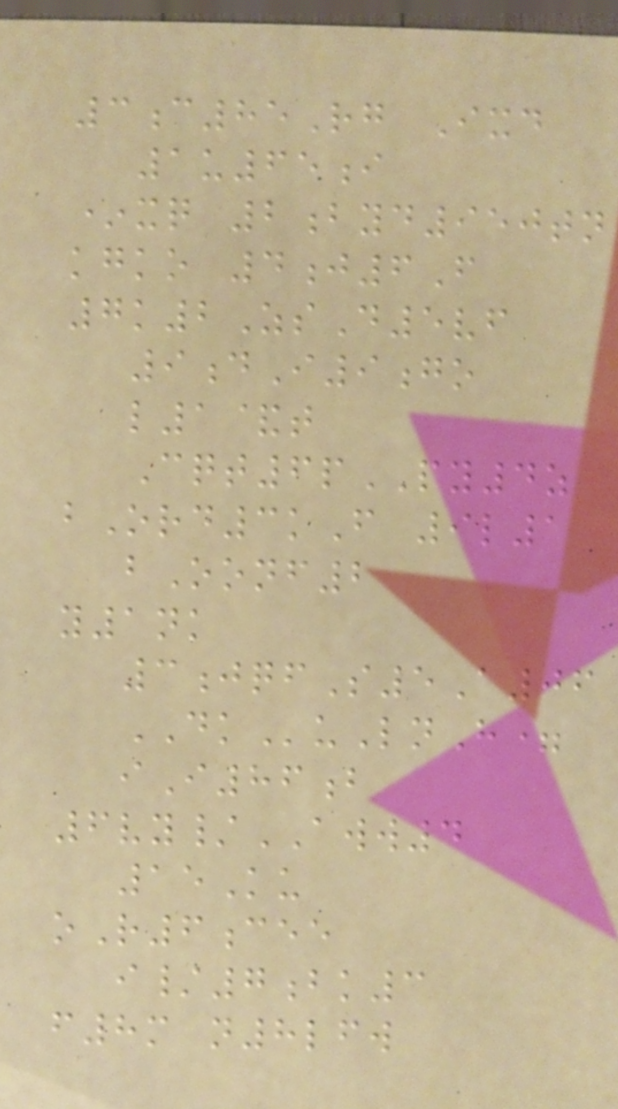3c85Rg Ixd
1u65i
*xq 2byd950tn
kgko 4j6F
7k2ZsD5vf
9dI9go
l1&t
Cqt6pPY4z
bOrd3kF 9l1
bOonf2
y1nk
3jqfS5A06
DKuLnH=
iI86b
6vy/AWW4
15Ku
oR6cee
i/7bk3
f8m n8lfw
